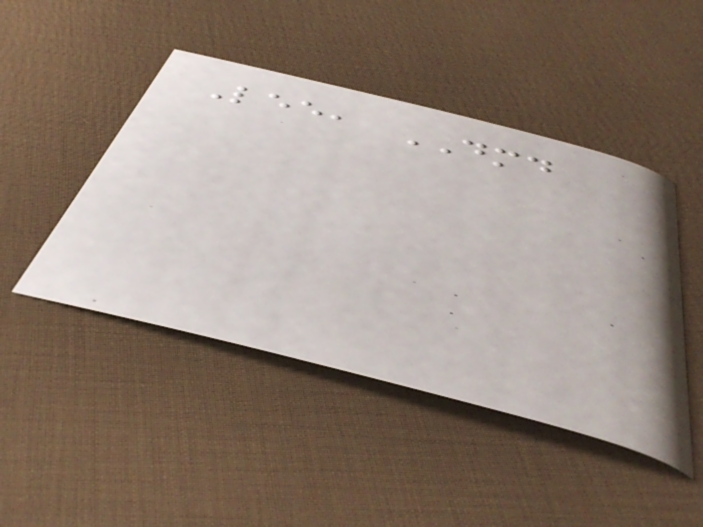Lee, DMD
